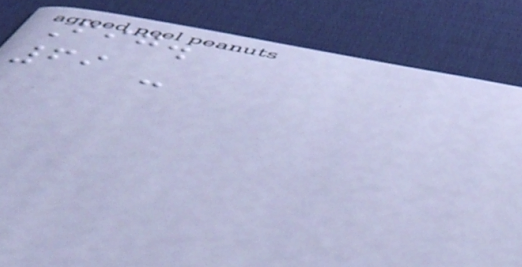Fig.
69 -
